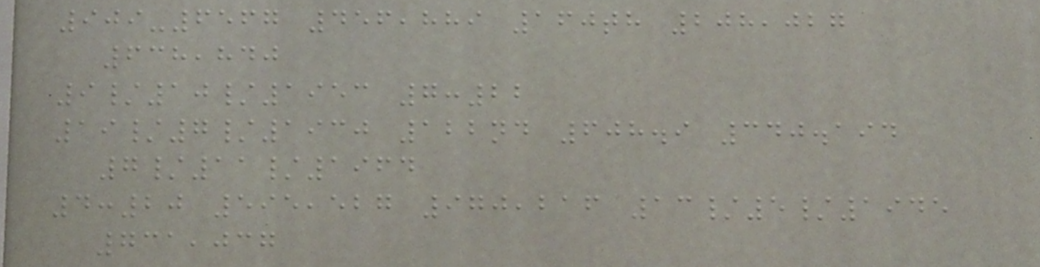909-6567 456,889 160th 208,027
638,840
9/10/1953 7:22
19/7/1930 122nd 608.9 340.194
7/11/1964
4:20 595,527 970,216 13/5/1945
731,037
